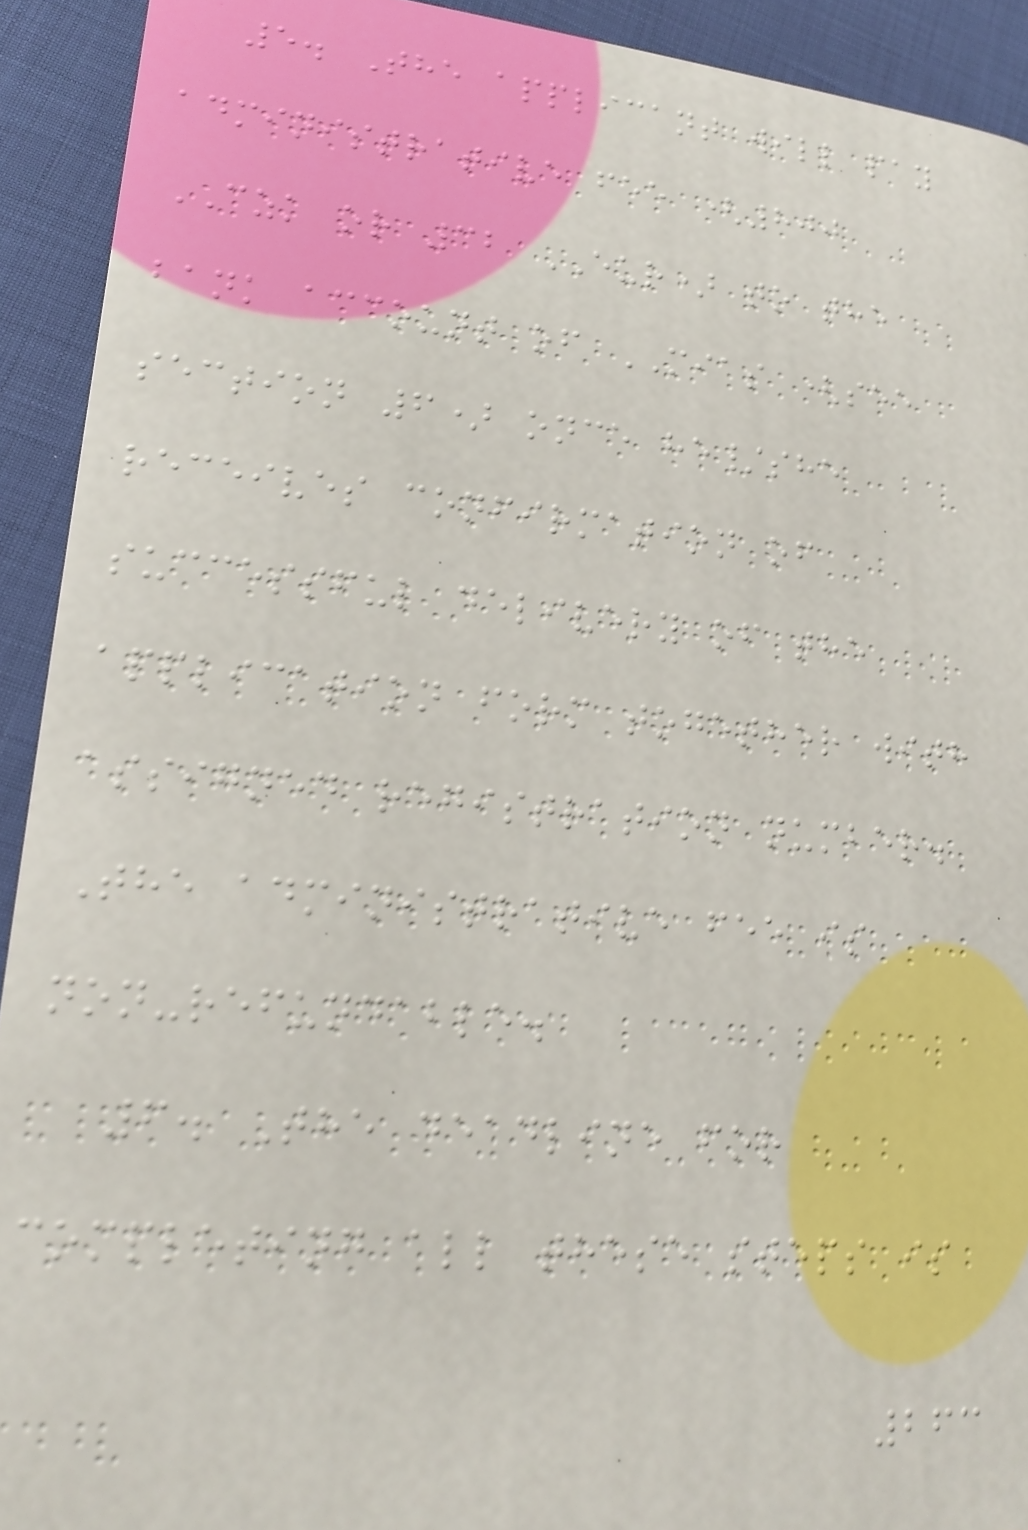5. The applicant will pay
administrative fee (800
CZK or 32 EUR) to the
bank account of MIAS (see
section 6) once he/she
receives confirmation of
successful delivery of the
application form together with
assigned registration number.
The administrative fee is
non-refundable.
6. The deadline for
completing all these steps is
263
